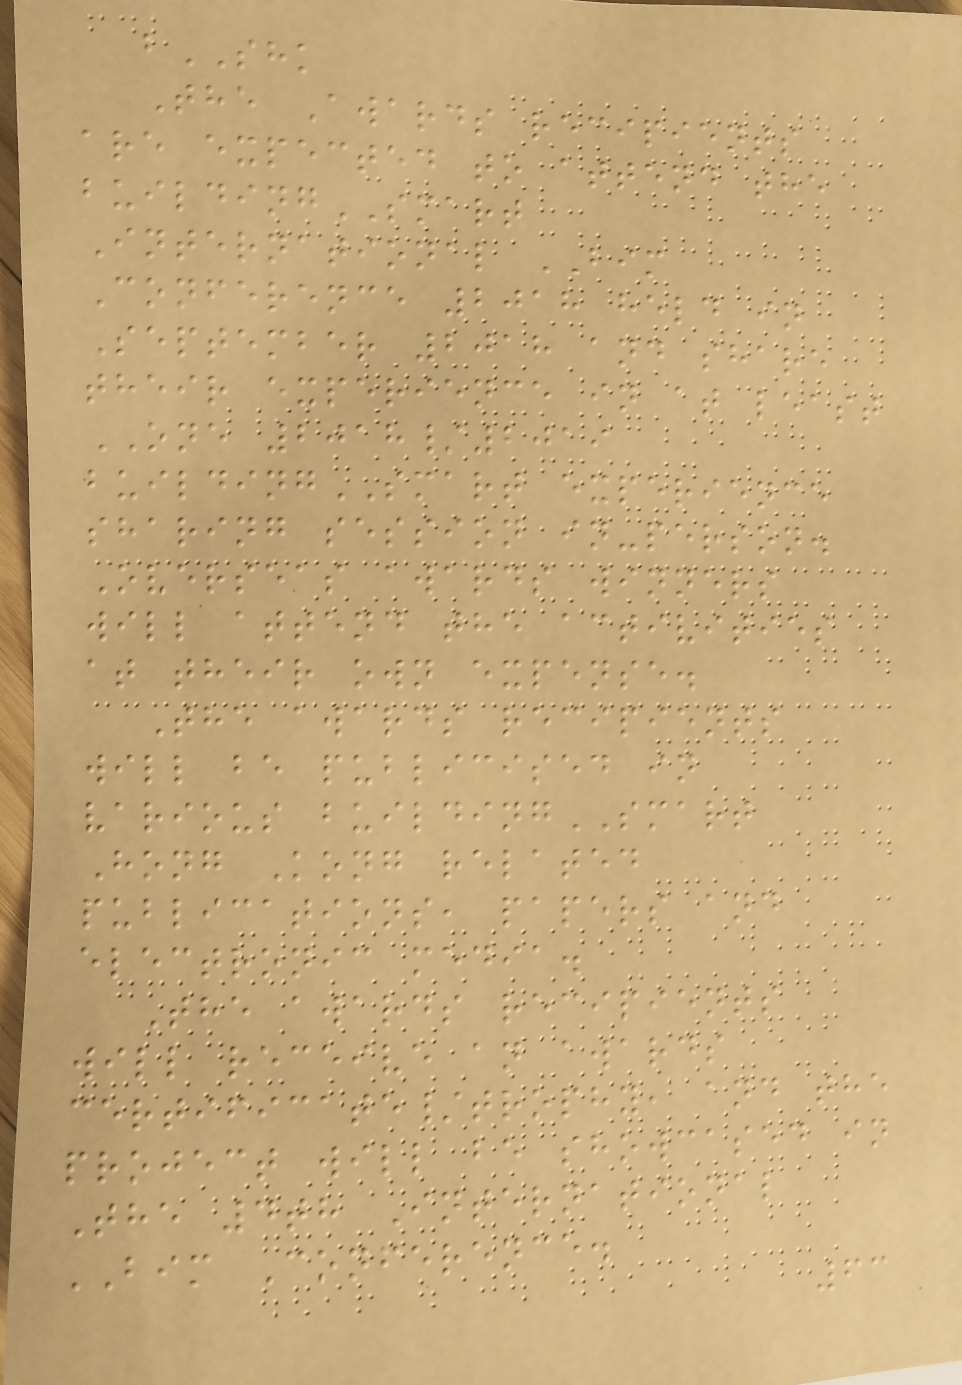bSHK
The Awards recipients
are expected to attend the
buildingSMART
International BIM
Conference 2018 held in
September 2018 and share
their experience in at least
ONE 2018/2019
buildingSMART experience
sharing session in-person.
Overseas awards winners
will attend the activities
at their own expense.
The awards recipients
will be publicised in
various buildingSMART
Hong Kong related
publications, papers and
electronic media.
The awards recipients
will receive an awards
certificate/trophy, and the
project will be showcased in
The 4th International
BIM Conference.
63
